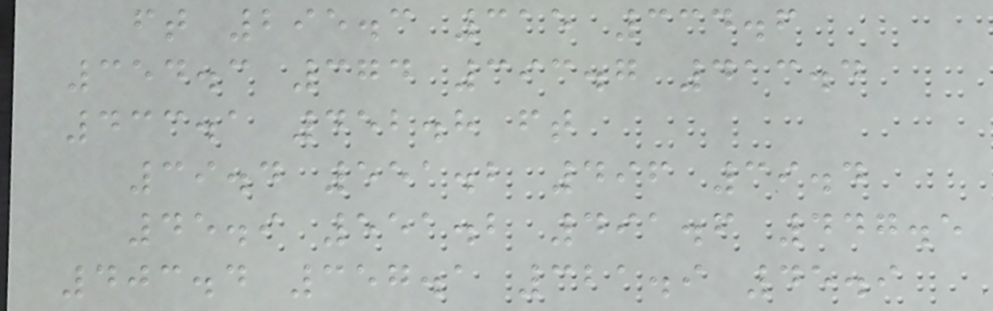ft 295.3 315 334.6
354.3 374 393.7 413.4
433.1 452.8 ft
39.4 551.2 496 39.4
45.9 551.2 491.6 447.5
403.4 357.1 321.9 45.9
